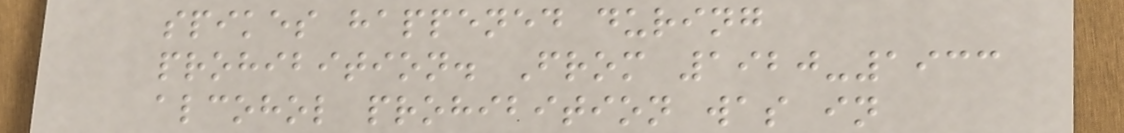spikes happened during
prohibition. From 1920-1933
alcohol prohibition was in
